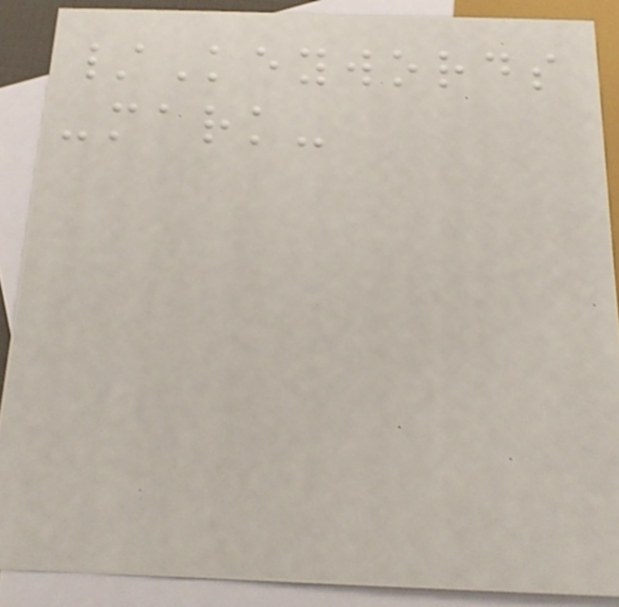/Keywords
-mark-
